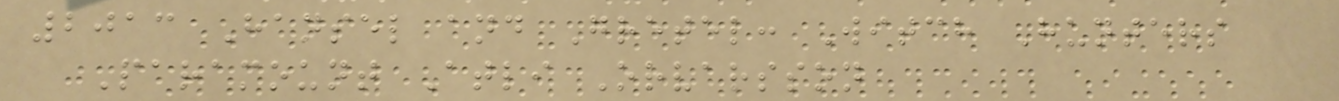2013 Hansel and Gretel: Witch Hunters
Paramount Atli Orvarsson
